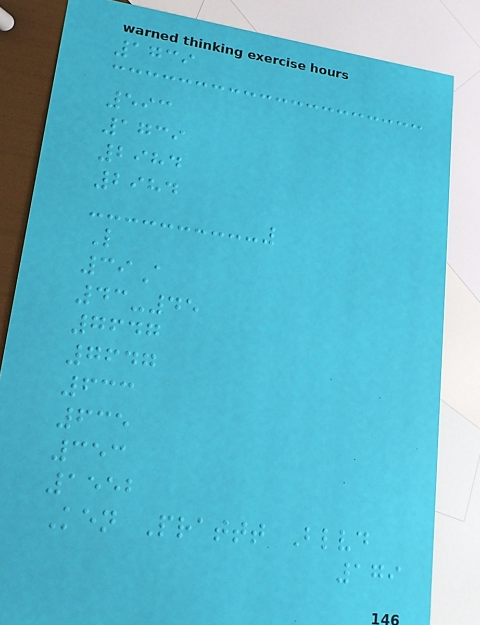1739
593
1739
2984
2984
L
39A
43-45
7647
7647
633
635
353
1552
Ken Prattt Blvd
179
